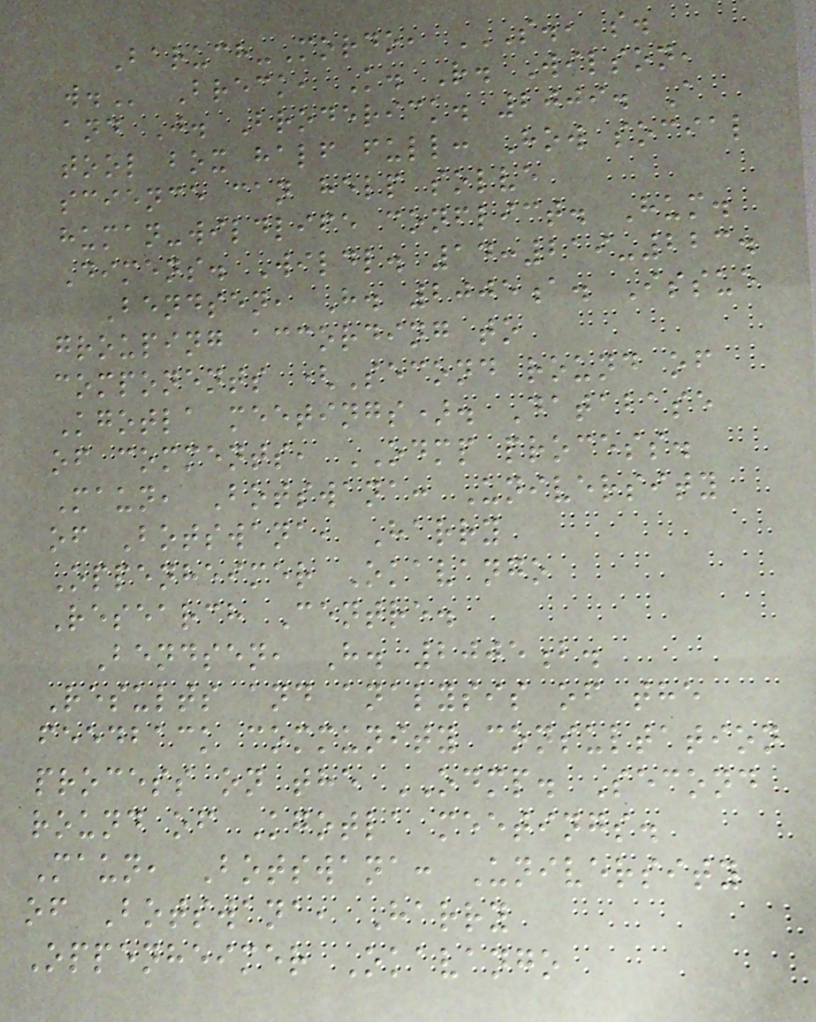Baruch-Mordo, S., S.
W. Breck, K. R. Wilson,
and J. Broderick. 2009. A
tool box half full: How social
science can help solve
human-wildlife conflict. Hum.
Dimens. Wildl. 14:219-223.
Bendsen, H. 2005a. Issue
grouping according to
components (Second round of
Kgotla meetings). Database
of comments, ODMP process.
Maun, Botswana: University
of Botswana, Harry
Oppenheimer Okavango
Research Centre.
Bendsen, H. 2005b.
Results and analysis of the
feedback community consultation
process on the ODMP. Second
round of Kgotla meetings.
Maun, Botswana: University
of Botswana, Harry
Oppenheimer Okavango
